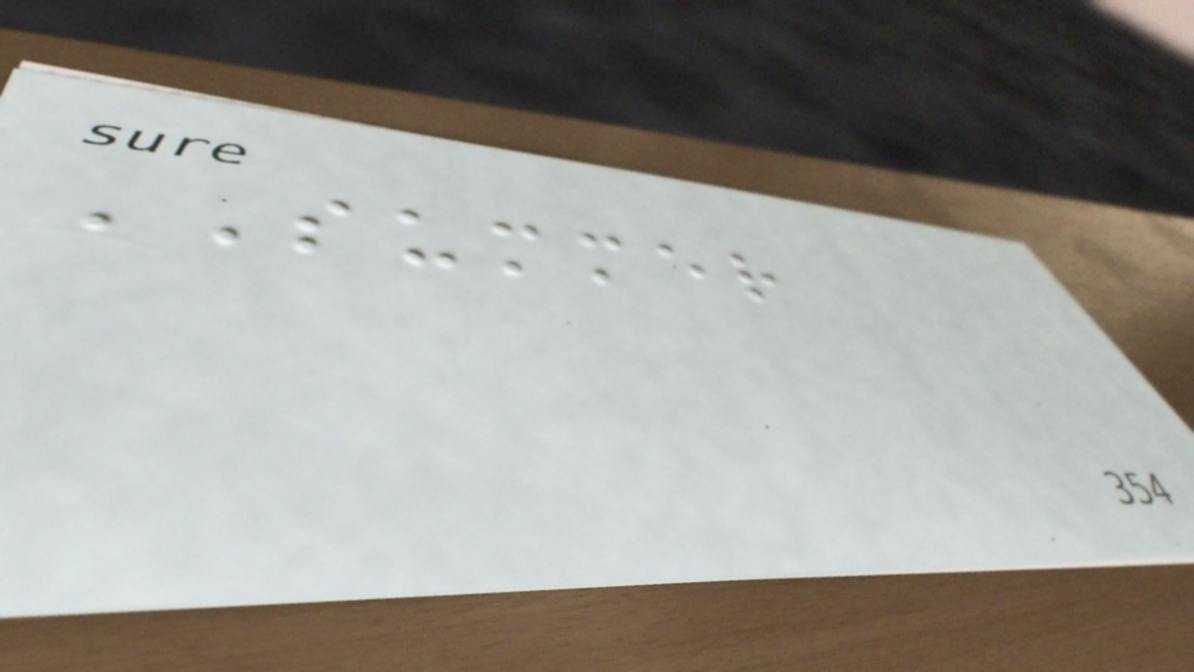SUMMER
